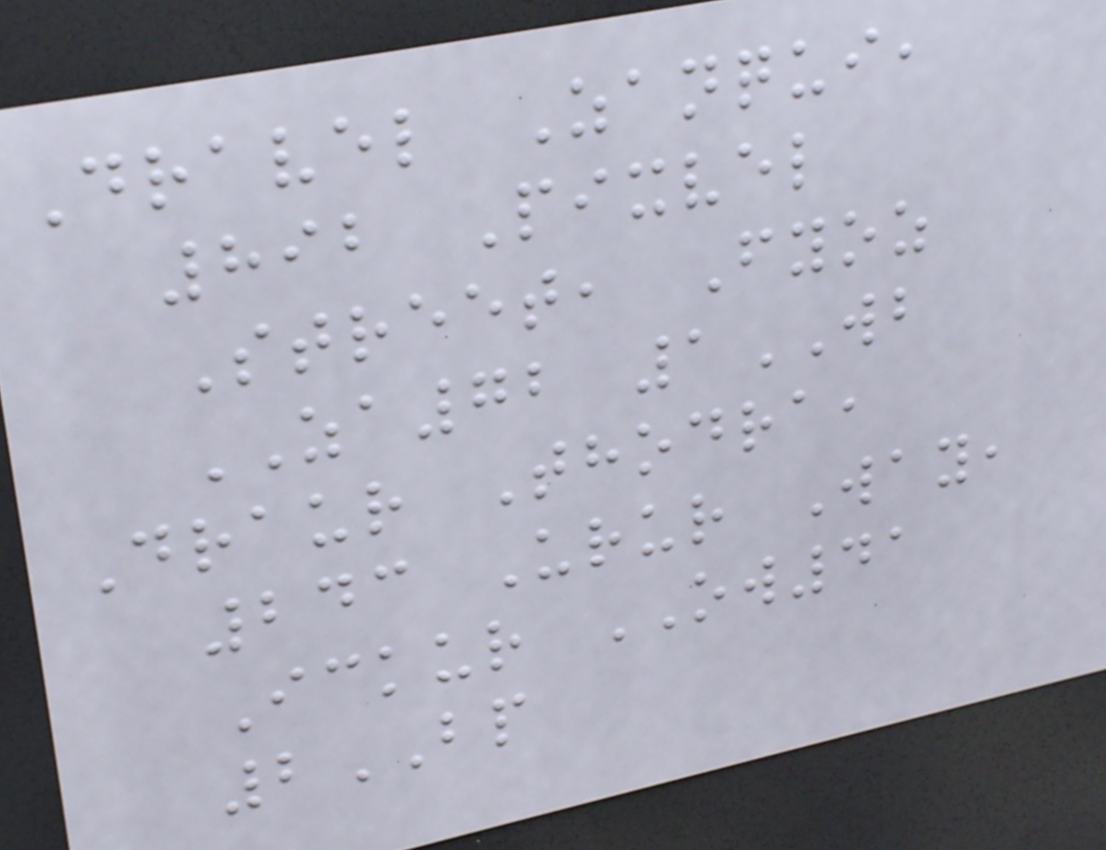Dravel Zanqui,
892 Pixvel
Street, Fyoz
ZA72 1WB
Draur Thodra,
243 Urur Way,
Ickur OW41
2BP
